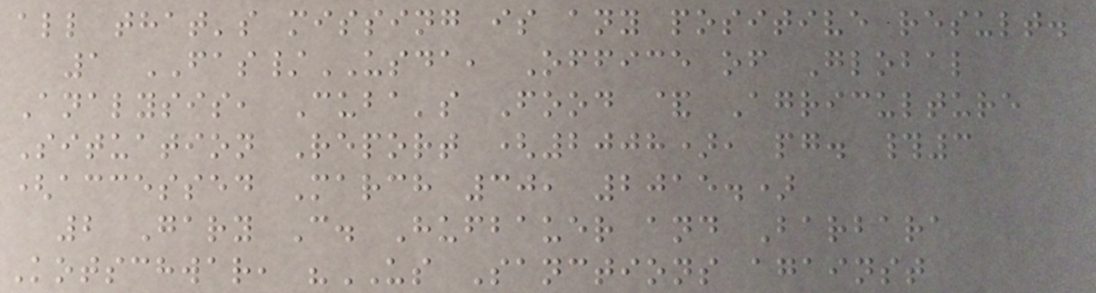all that's missing is any positive result.
1 FAS/USDA, Office of Global
Analysis, Cuba's Food & Agriculture
Situation Report (2008), pg. #3
(accessed March 30, 2015.)
2 Gary C. Hufbauer and Barbara
Kotschwar, "US Sanctions against
